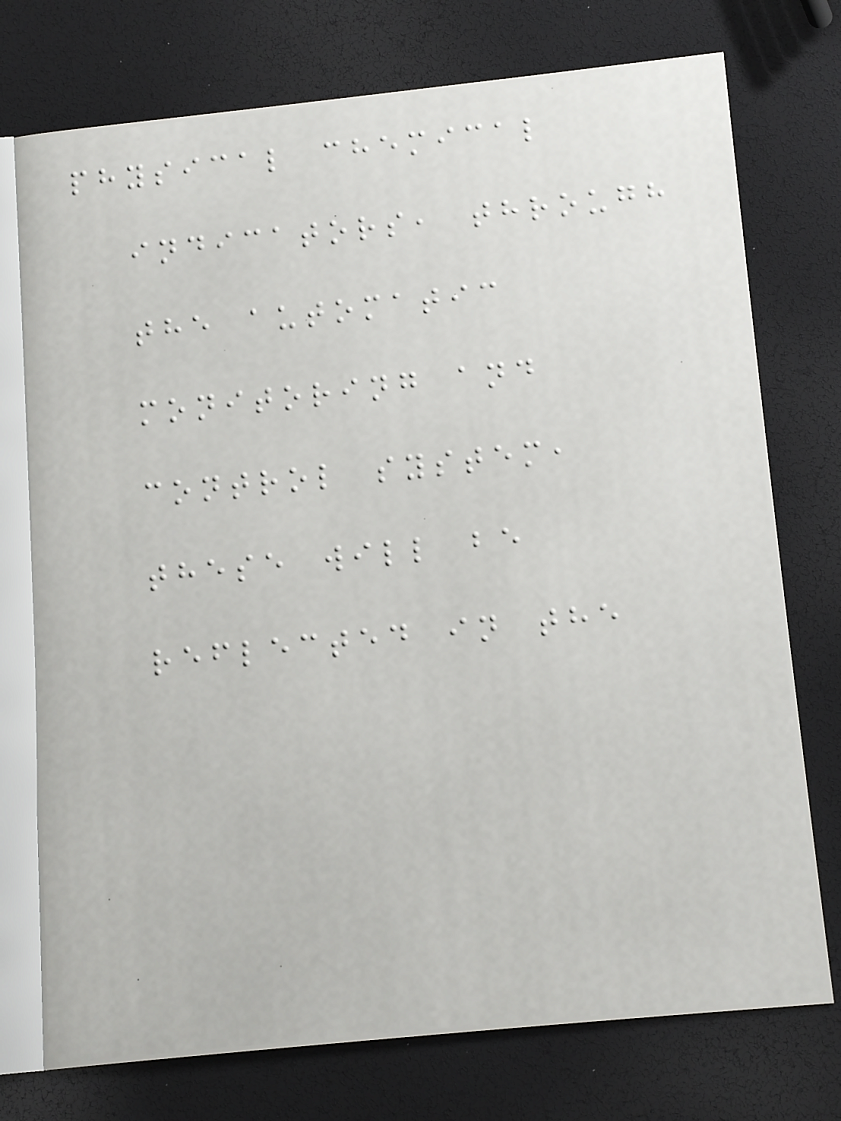physical chemical
indicators, through
the automatic
monitoring and
control system,
these will be
reflected in the
